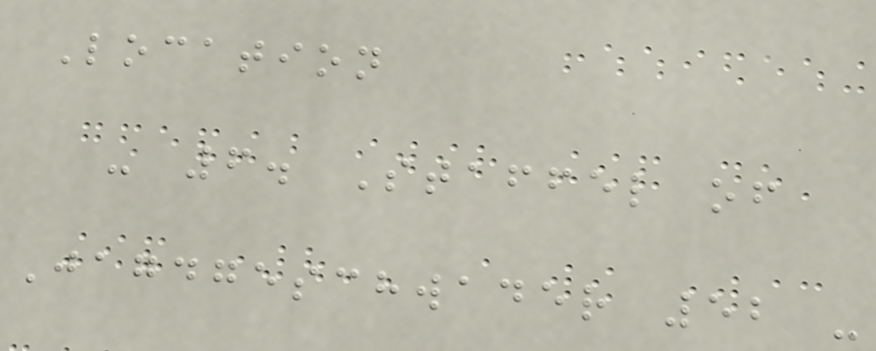Location
- 6. Staffel of
Jagdgeschwader 52 -
